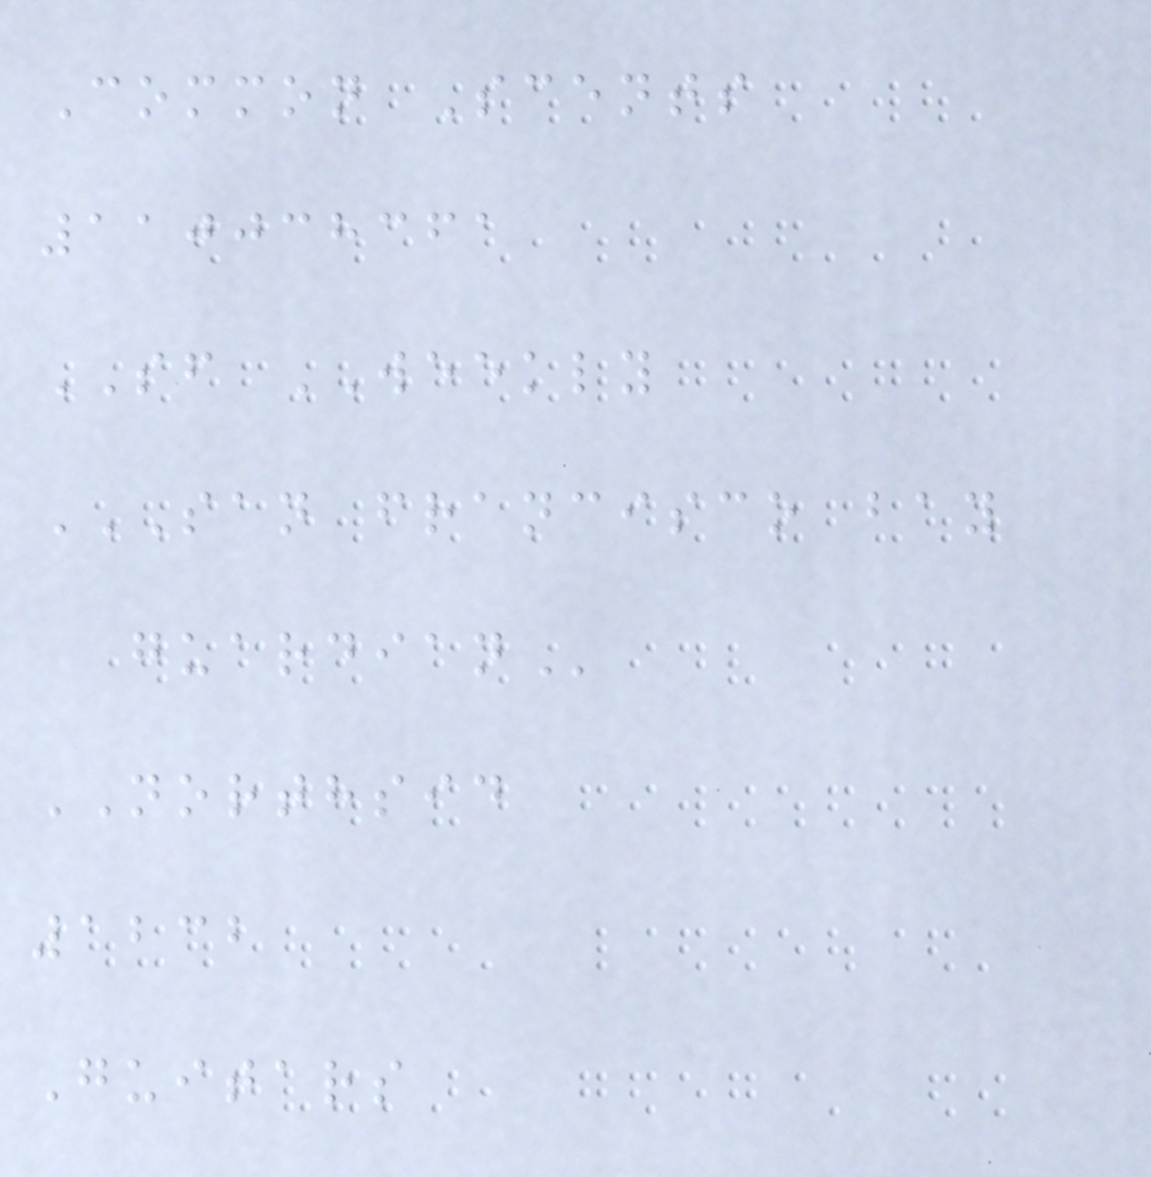Common Scents
110038361
SF WEEKLY
SAN FRANCISCO BAY
GUARDIAN
NORTHSID
1232
Guitars
